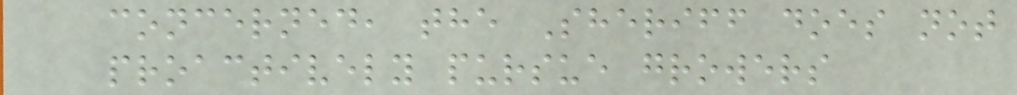concerned, the Sheriff does not
proactively pursue growers
